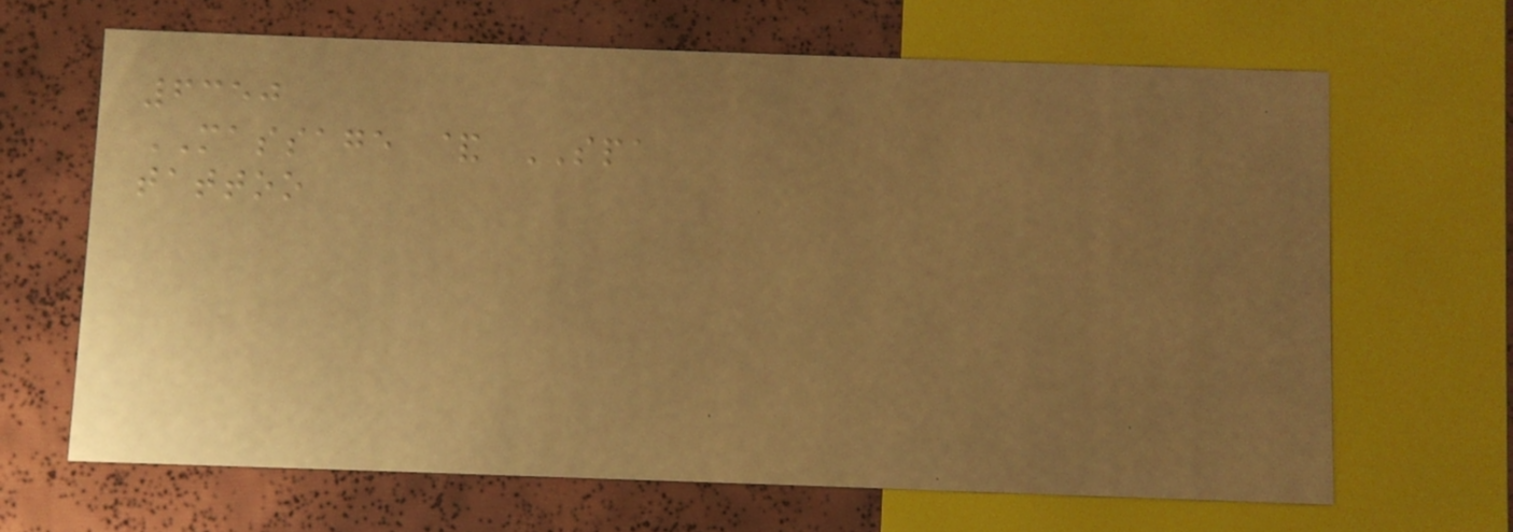6350
MASSAGE & SPA
tattoo
